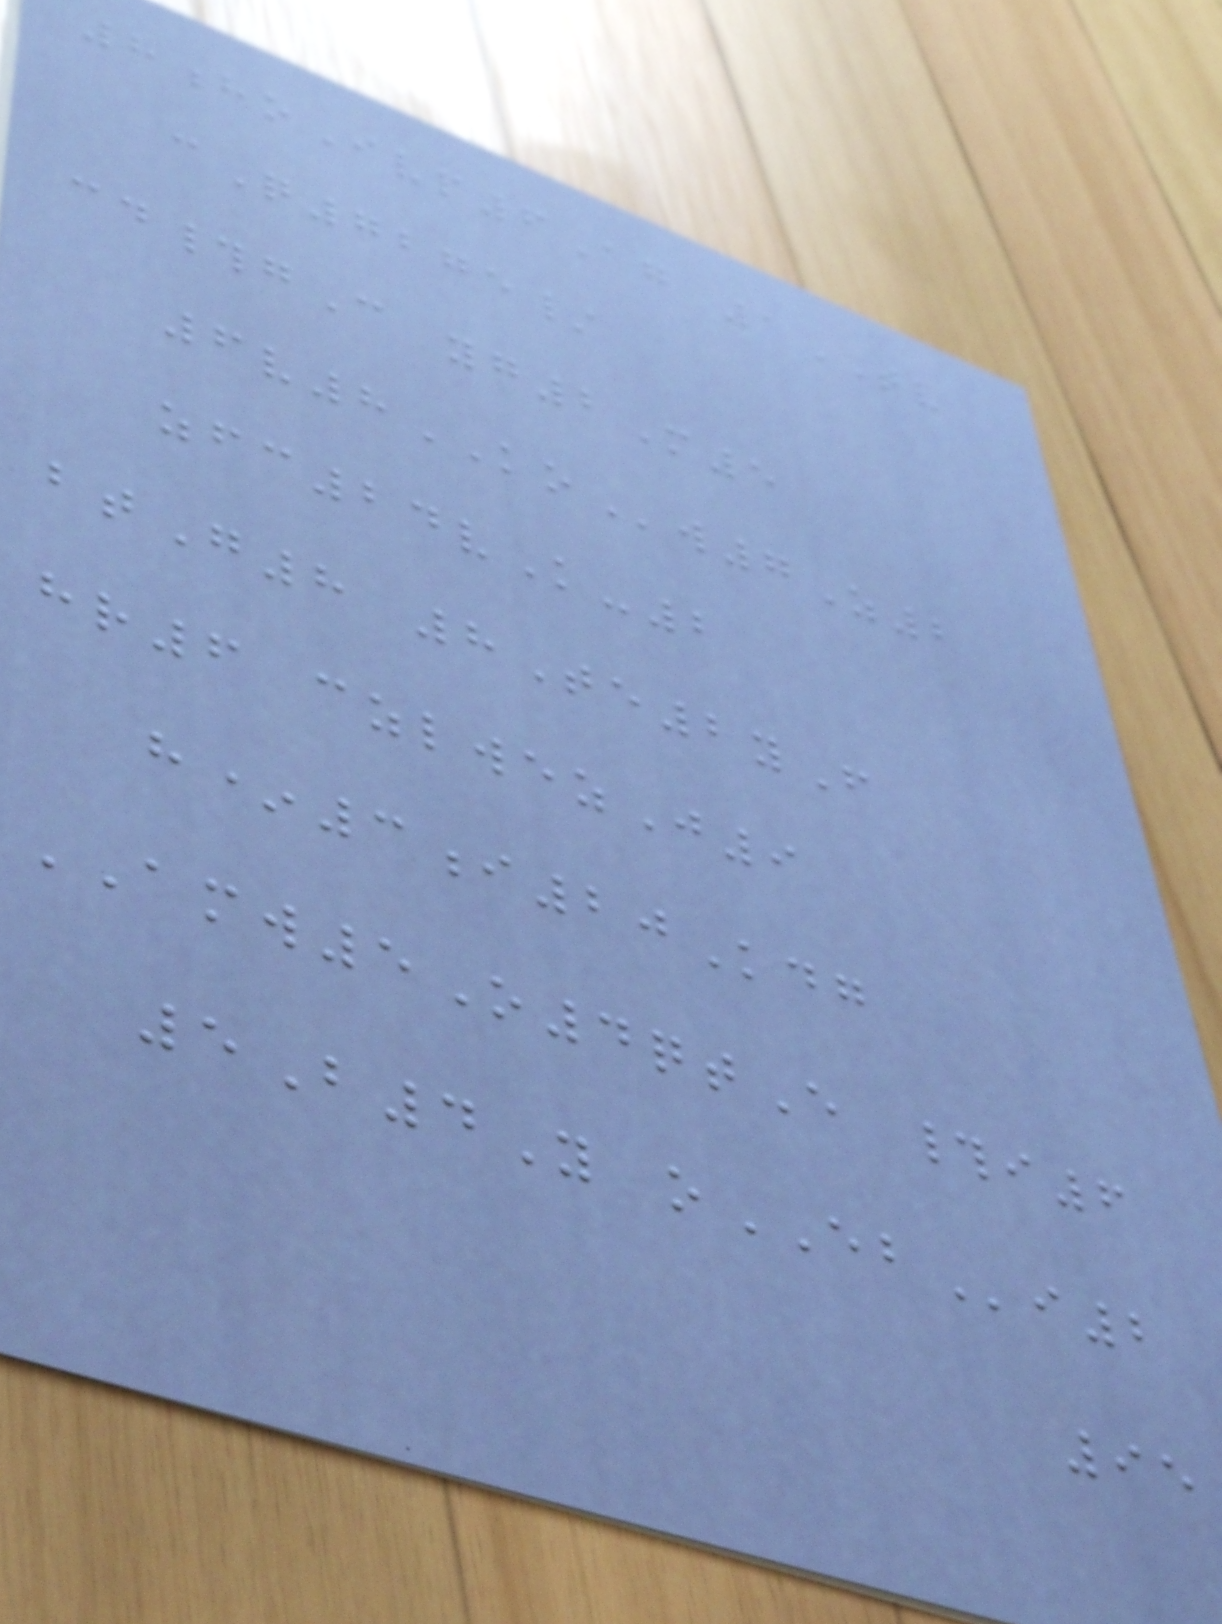8hoIvp6Ag 1TV
cQ7275/
cd#gC yg2M5
6v8KOw7Z2
zfc24vK-2
btG8 8Te2yF
hr6 czlwezJ9
h*3i20Kdg
AMW5O4qtE #i6
5B4Y oEBi2
95
